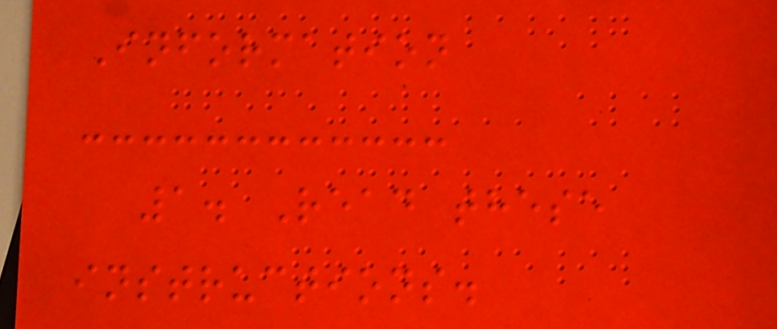Information
1. Read these
instructions.
